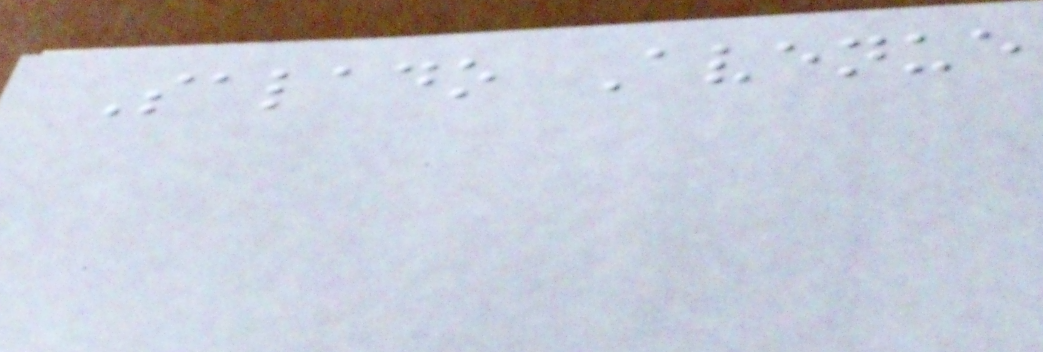Salado Avenue
